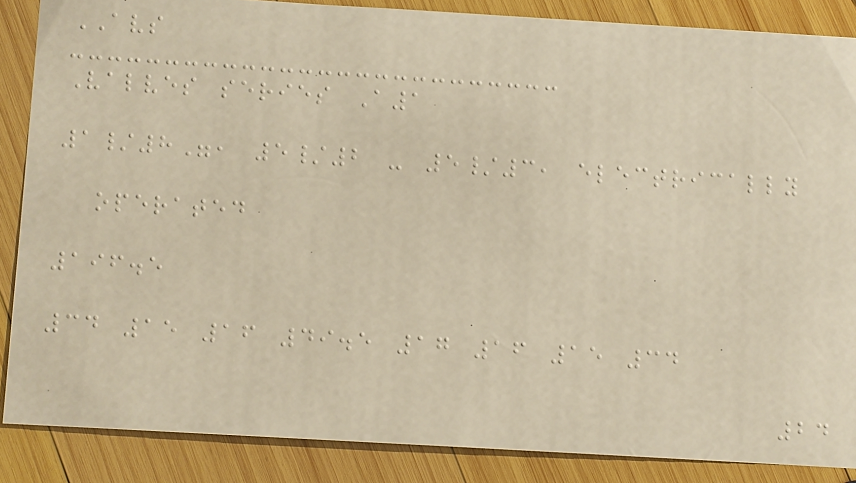AVS
Valves series A1
1/8", 5/2 - 5/3, electrically
operated
196.5
34 15 16 49.5 17 16 15 34
24
